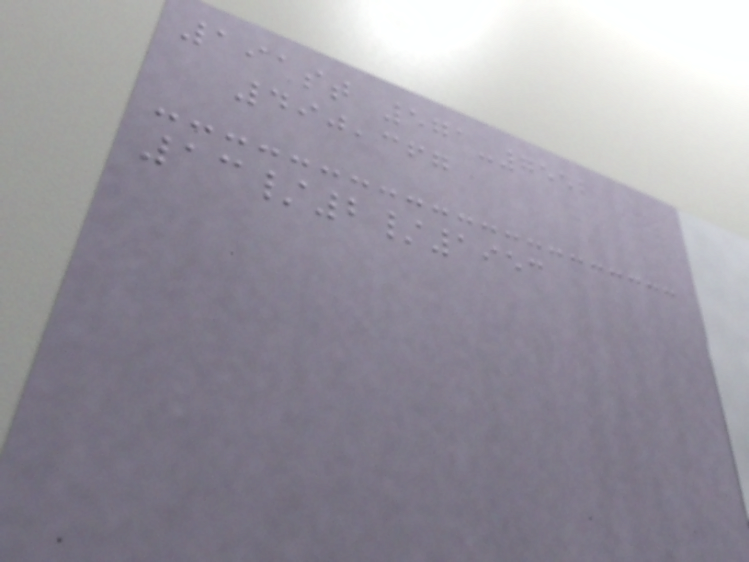191st 571-7552
490,367
13/2/1953
